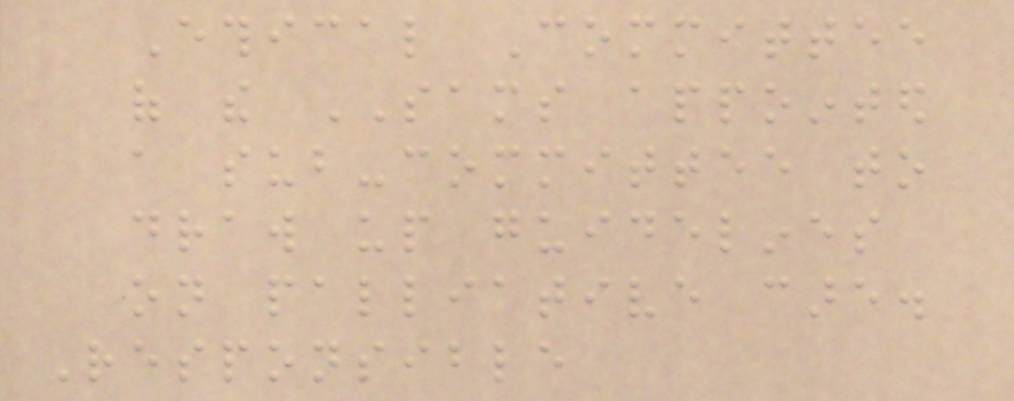Ethical Committee
of the SAMS appointed
a sub-committee to
draw up guidelines
on palliative care.
Responsible
